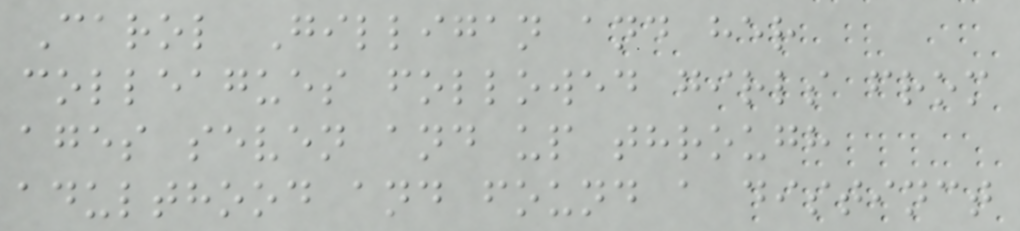Carol Gilligan and her
colleagues followed girls from
ages seven and up through
adulthood and found a distinct
